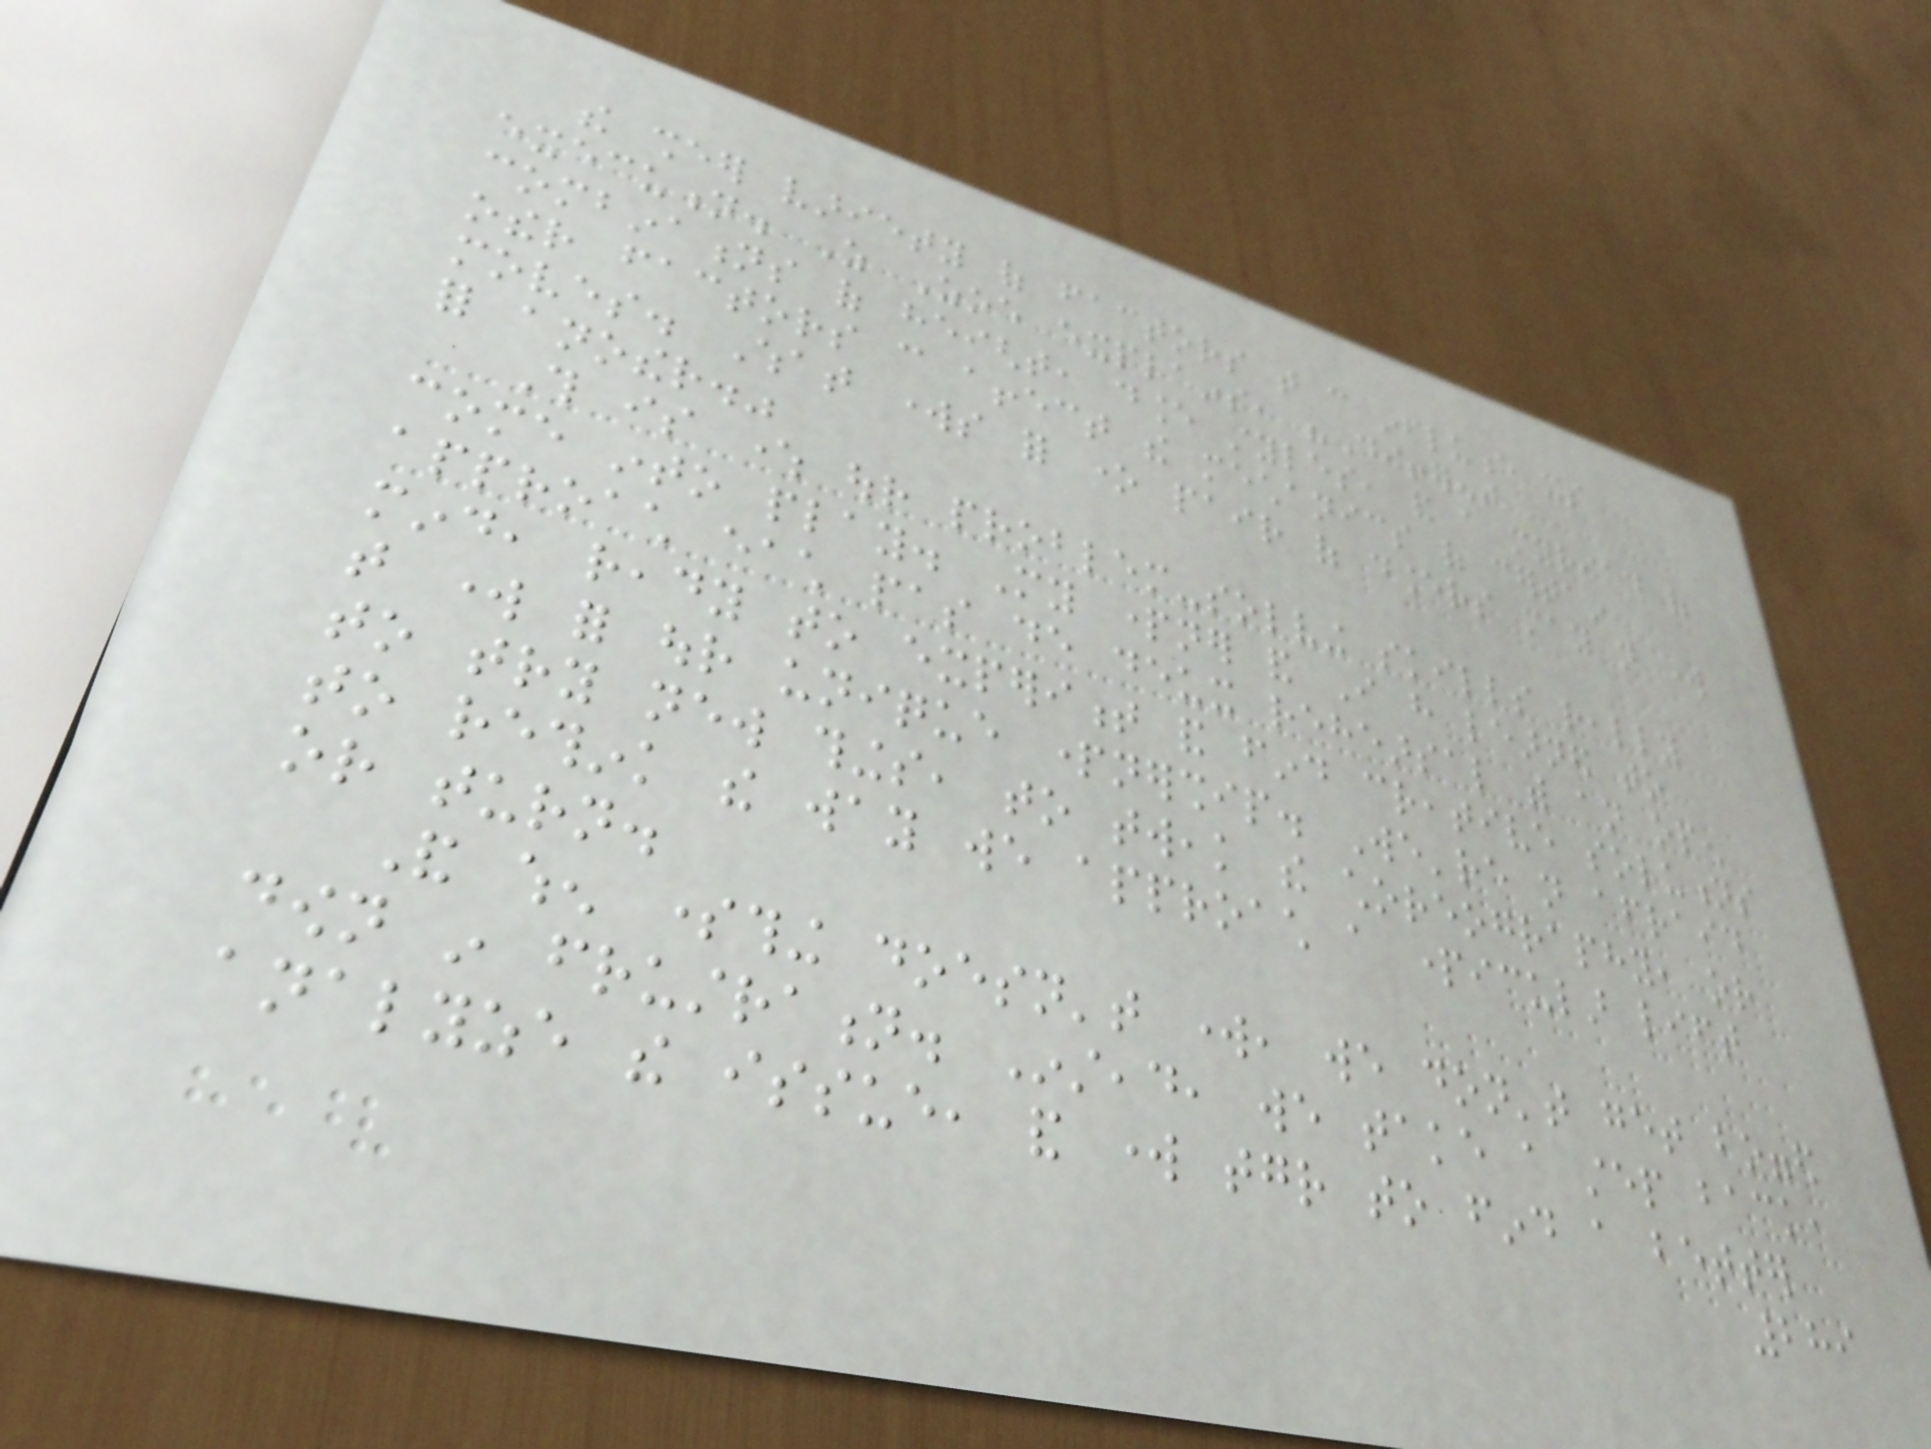the sheer variety of factors that can influence its
execution. As Zoe explains, "Different
combinations of height, dance styles, and a myriad of
other factors can affect the mechanics of certain
moves. What works for one pair of dancers may not work
for another."
This is where our problem-solving skills really
come into play. My partner and I have learned to
approach each pas de deux rehearsal with an open
mind, ready to experiment and find creative solutions
that work for our unique partnership. We're not afraid
to try new things, to tweak the choreography, or
to rethink the way we approach a particular lift
or turn.
And when something doesn't work, we don't get bogged
down in frustration. Instead, we take a step back,
analyze the issue, and work together to find a better
289
